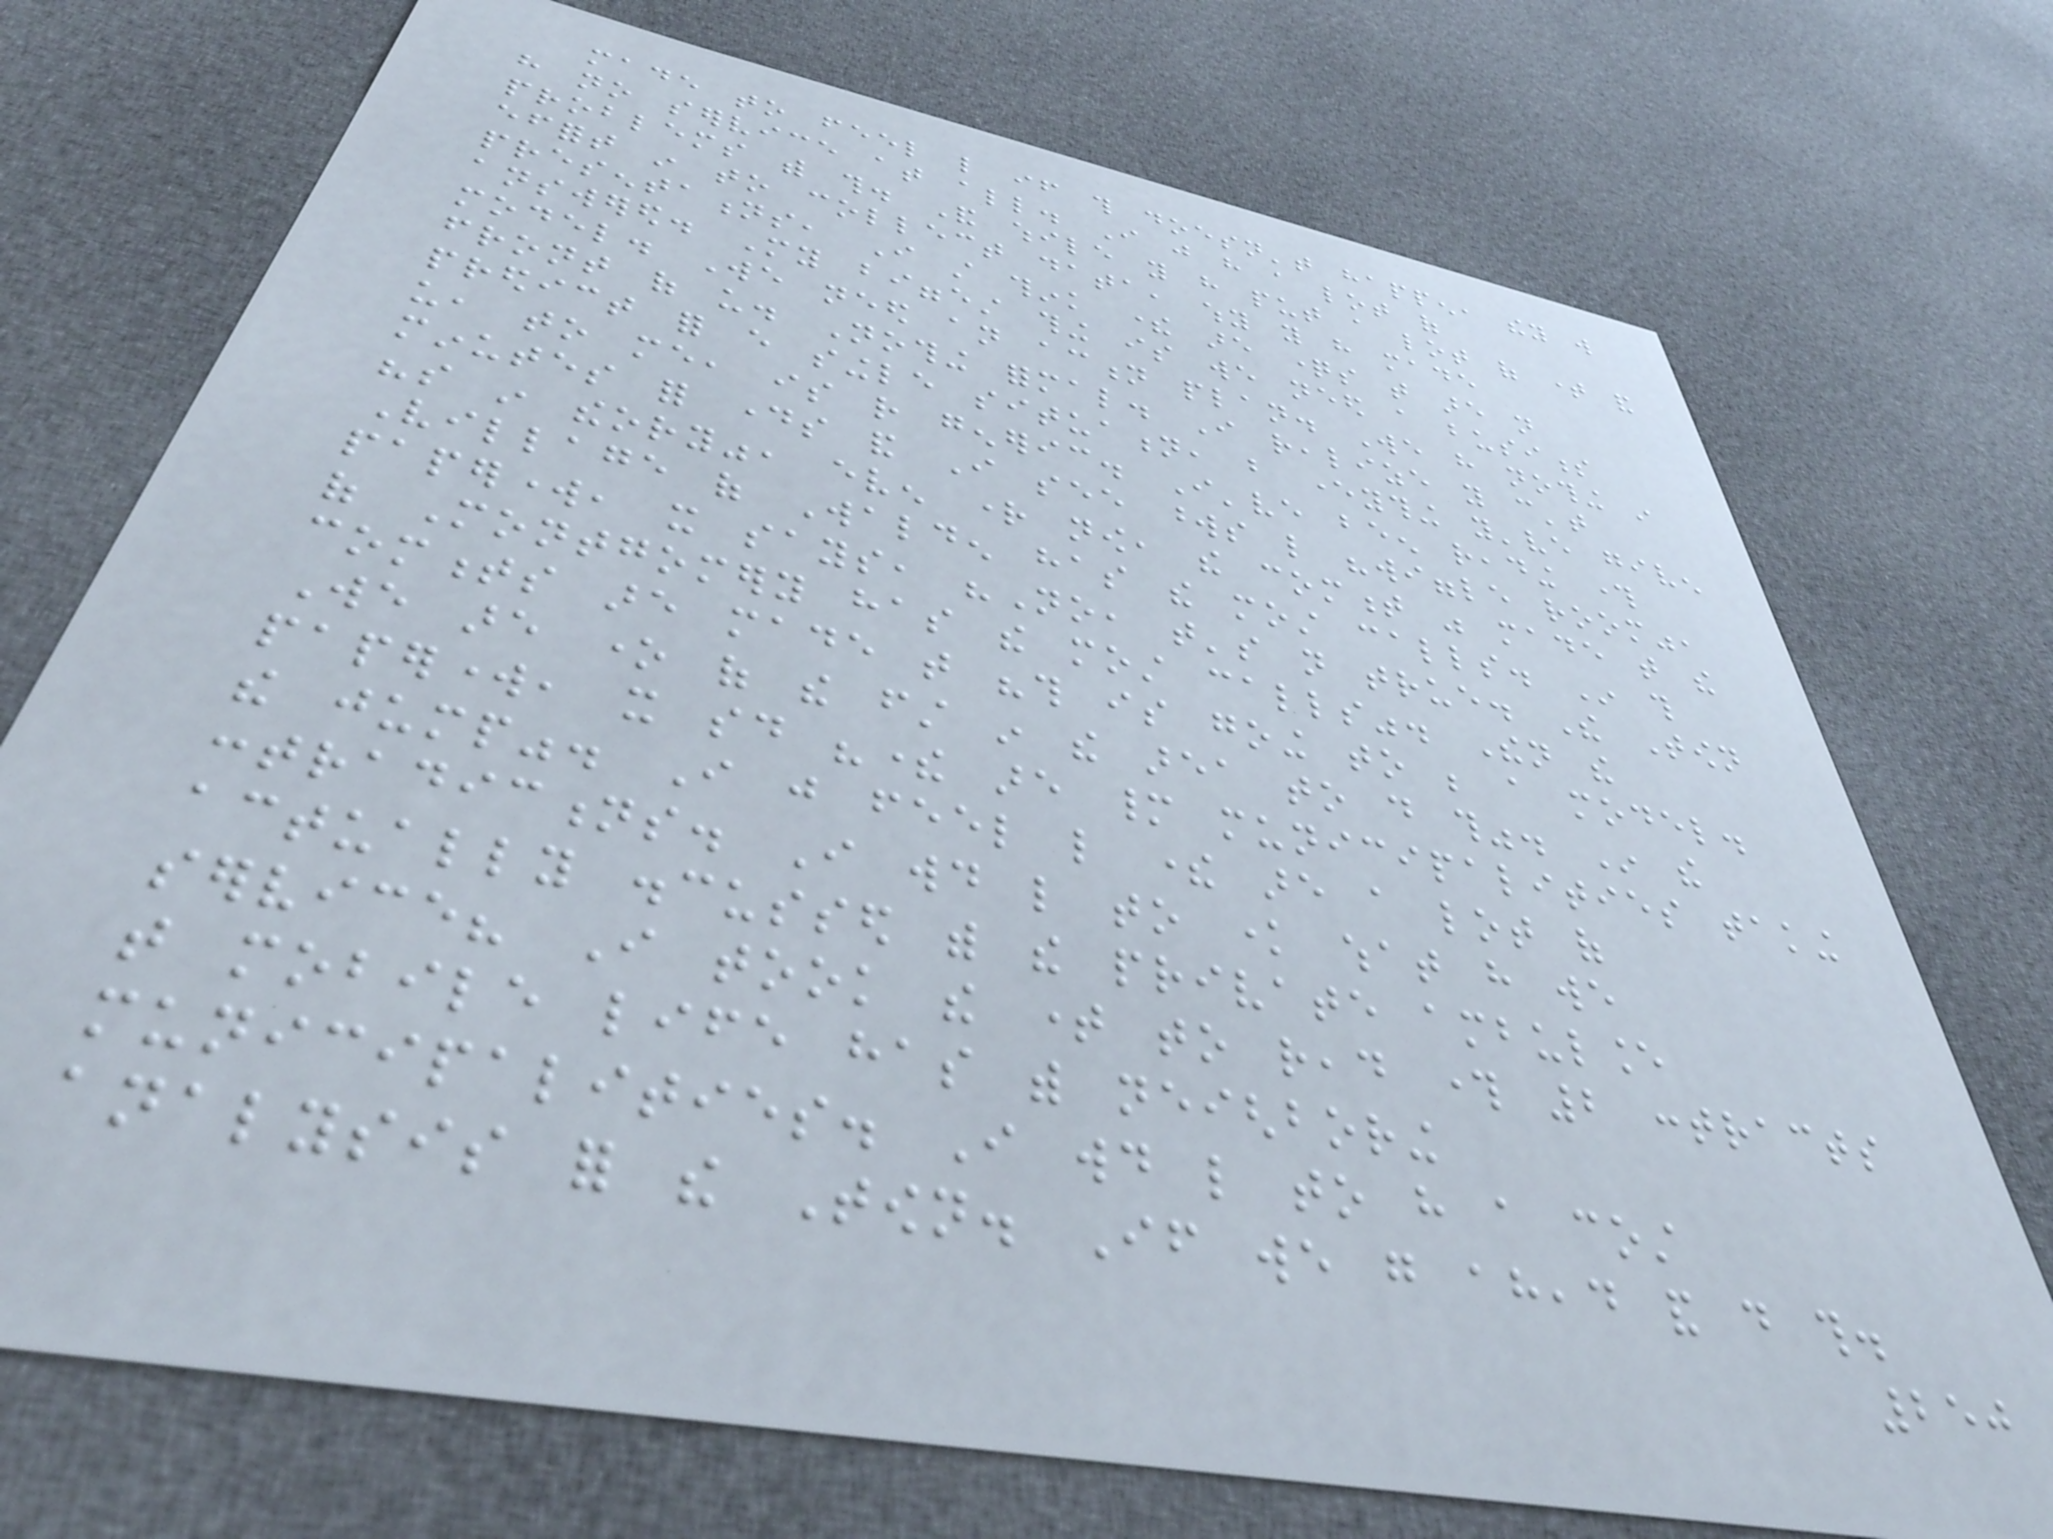made to feel like if this doesn't happen, they will
have no service at all. I just have a lot of
problems with this. And while you have put a lot of time and
effort in to collect data, why you have made
presentations, I still think there are questions that are not
answered. My biggest thing is we need a business
model. We need an action plan. We have nothing in
front of us. Nothing formal. I realize you can't
predict for every single situation, but everything you've given
us, to me, is rather generic. I've been reading through
minutes for days and I see words like "wiggle room",
"so in theory", even right now, the comment was made that the
Village of Walden has the most calls. In this
paperwork, it says, "No, that's not true. The Town
of Montgomery has the most calls". Then the
comments are made that "this is going to be a model.
We are one of the first in the area to do this". In the
paperwork, it said "there are many municipalities taking
the jump". I just feel like there are a lot of
contradictions. I would like to know what have we
actually discussed with the private ambulance
service? I took the time to read through 2 contracts
that mobile life has with neighboring
municipalities. I would like to have a cost
analysis for the Town. If we go ahead and do this.
250
